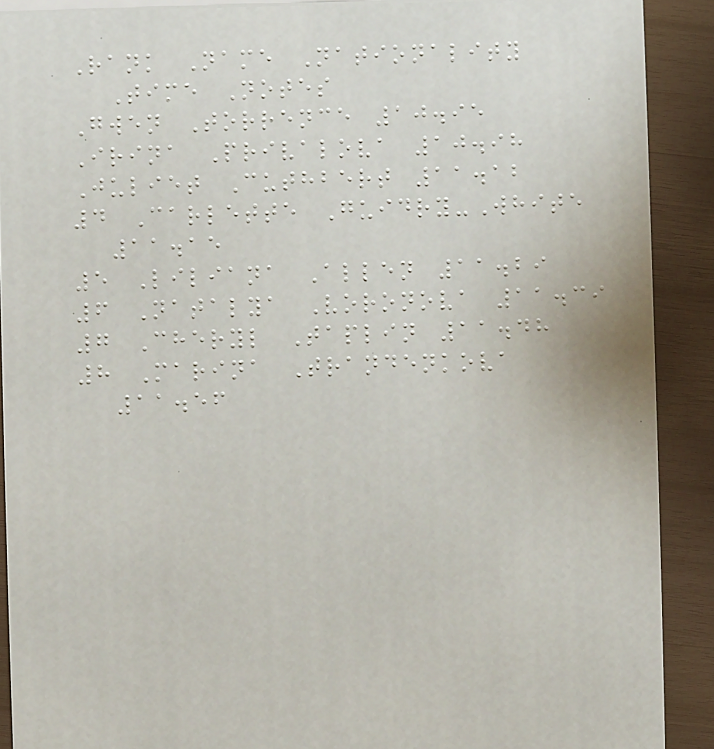Rank Name Nationality
Time Notes
Gwen Torrence 10.95
Irina Privalova 10.98
Juliet Cuthbert 11.12
4 Carlette Guidry-White
11.15
5 Liliana Allen 11.29
6 Natalya Voronova 11.39
7 Cheryl Taplin 11.48
8 Marina Trandenkova
11.56
